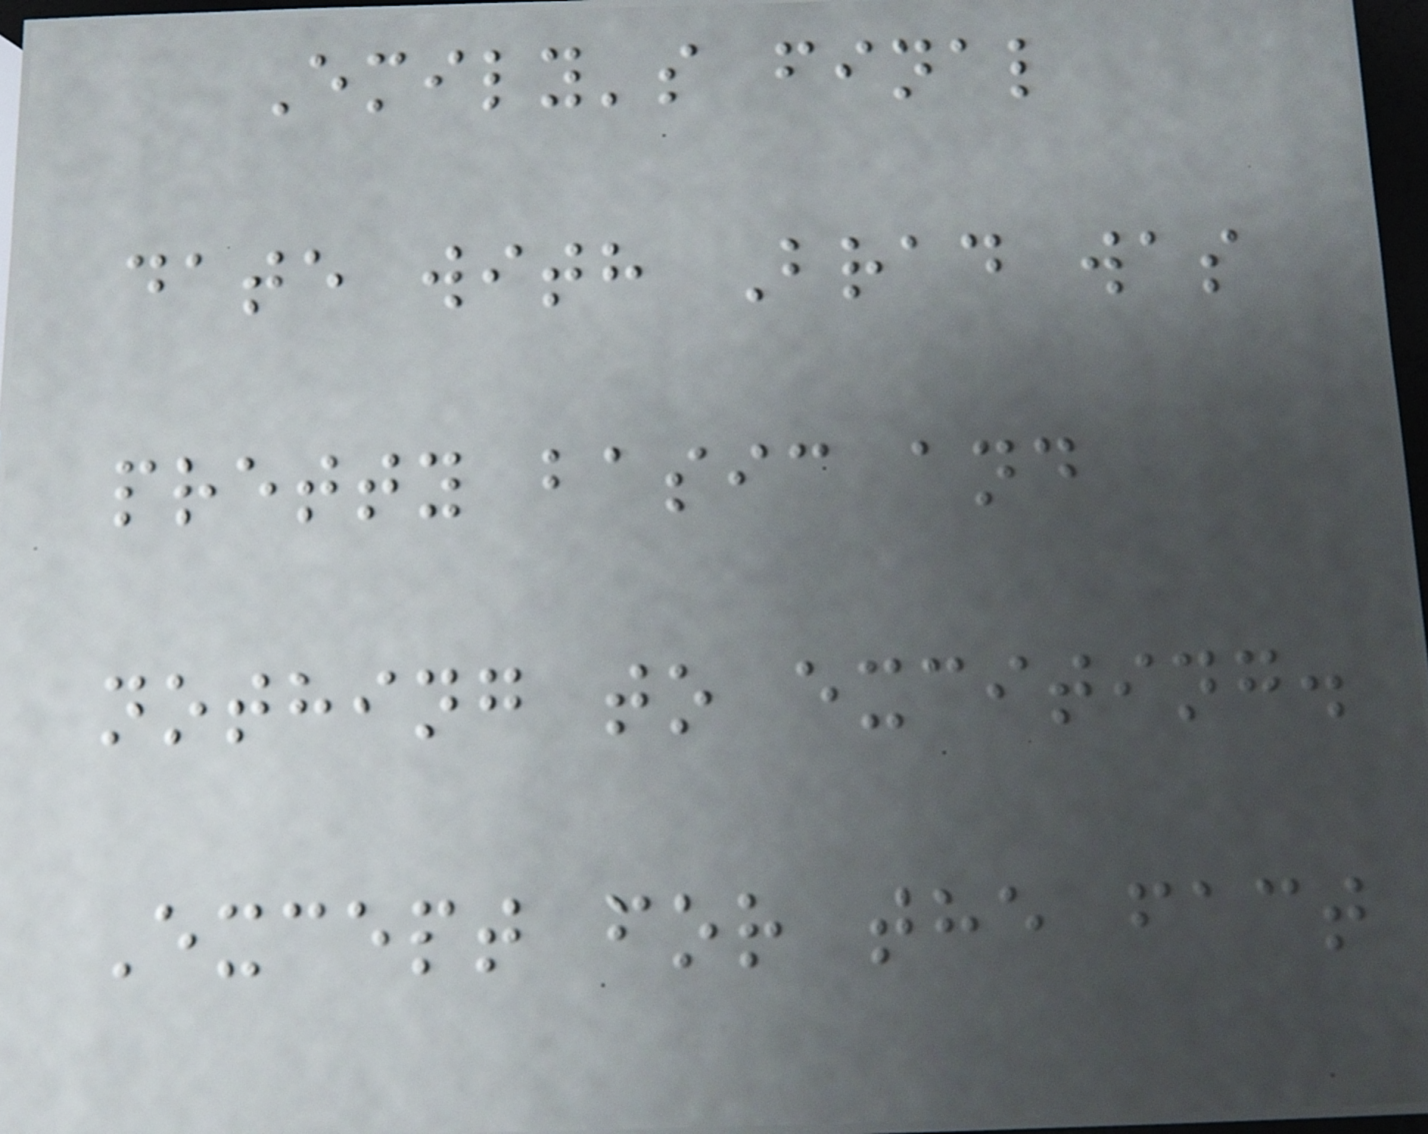Emily's final
date with Brad was
pretty basic and
nothing to exciting.
Except for the fact
